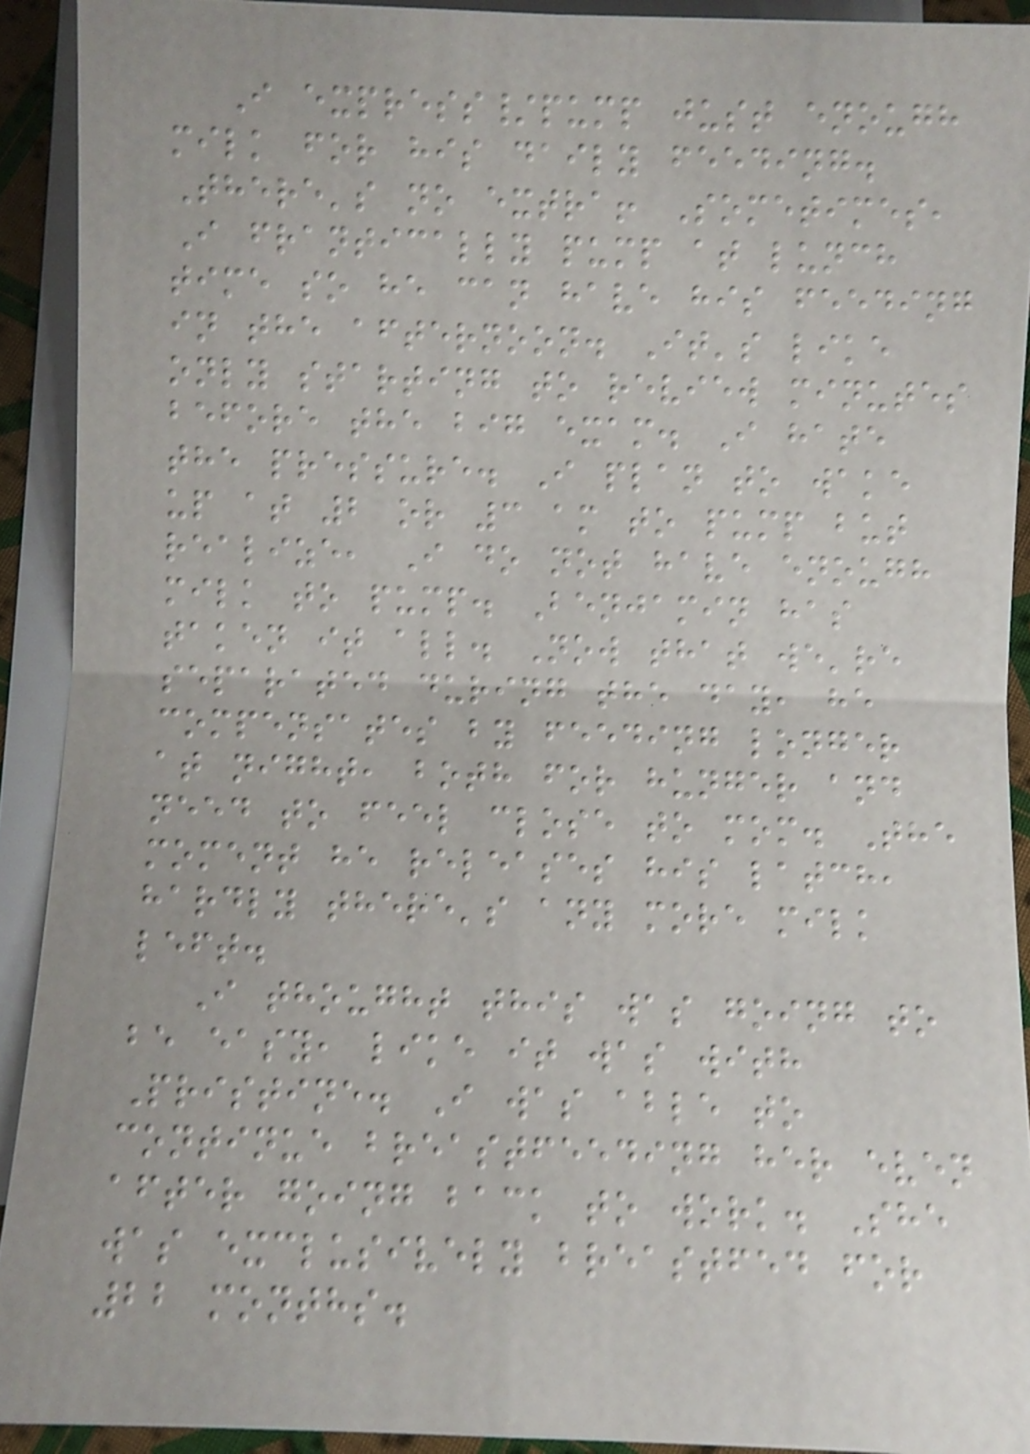I express/pump just enough
milk for his daily feeding.
There's no extra! Sometimes,
I frantically pump at lunch
time so he can have his feeding
in the afternoon. It's like
only starting to review minutes
before the big exam. I hate
the pressure. I plan to wake
up at 2 or 3 am to pump but
realize, I do not have enough
milk to pump. Benjamin has
taken it all. Now that we're
separated during the day, he
compensates by feeding longer
at night, both for hunger and
need to feel close to mom. The
moment he releases his latch,
hardly there's any more milk
left.
I thought this was going to
be easy, like it was with
Pristine. I was able to
continue breastfeeding her even
after going back to work. She
was exclusively breastfed for
22 months.
